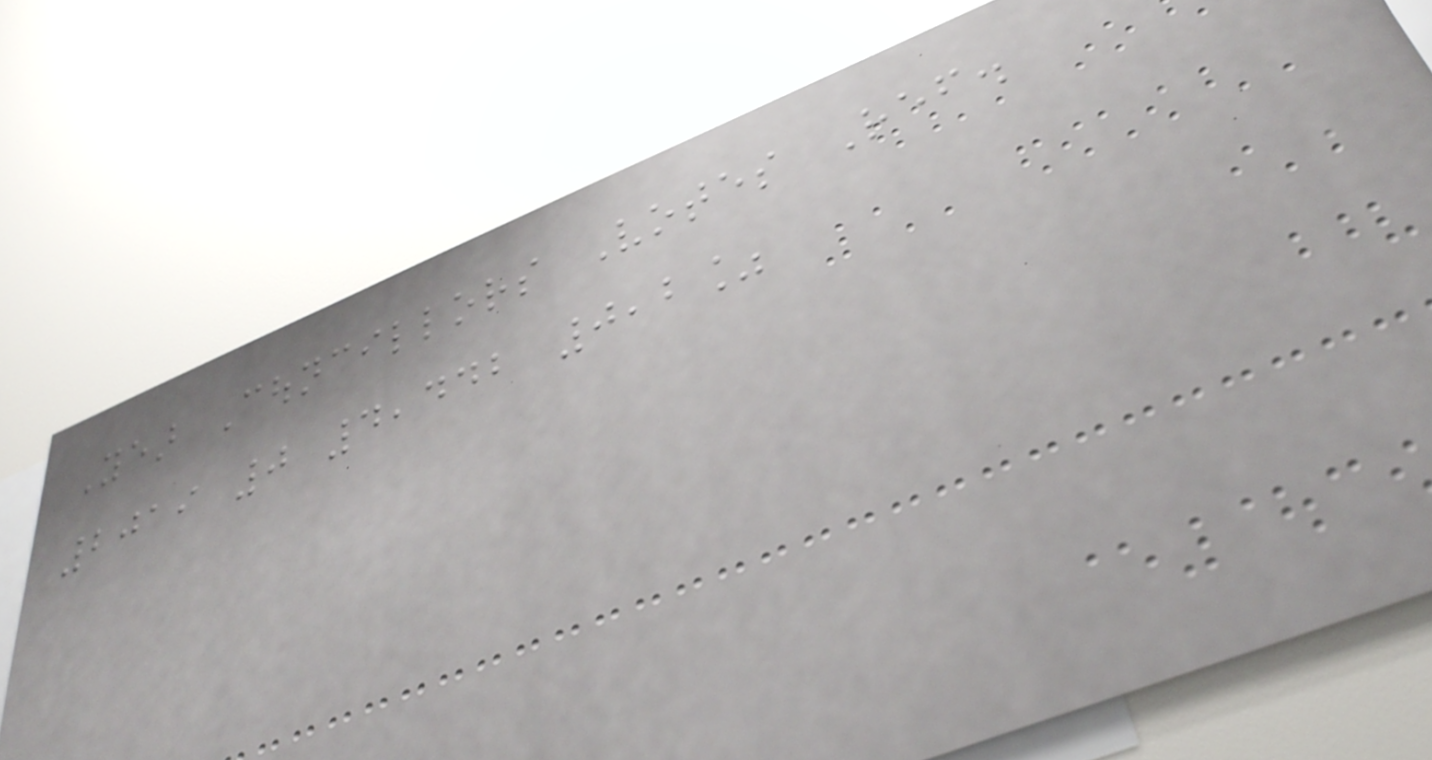Year Councillors Votes Ref.
2019 0 4,442 0,2%
